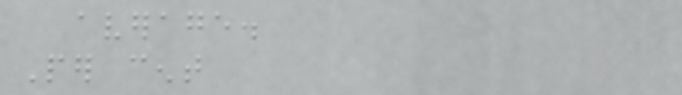average.
Per cent
